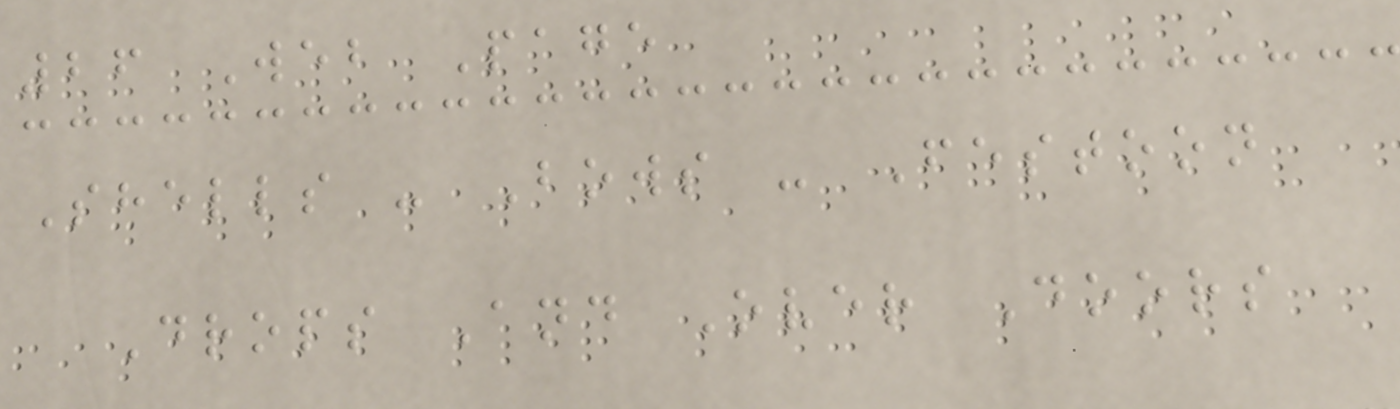26 Web Page
Shells - Bows - Festoon
Drops And Over Doors
